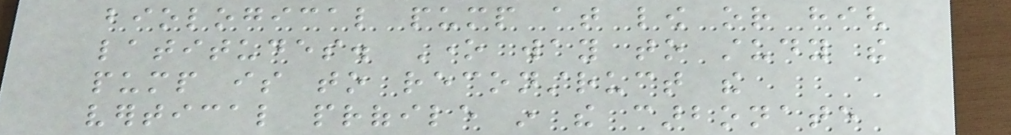biological pump at low or high
latitudes. One way to study the
pump is to reconstruct the
vertical profile in the carbonate
